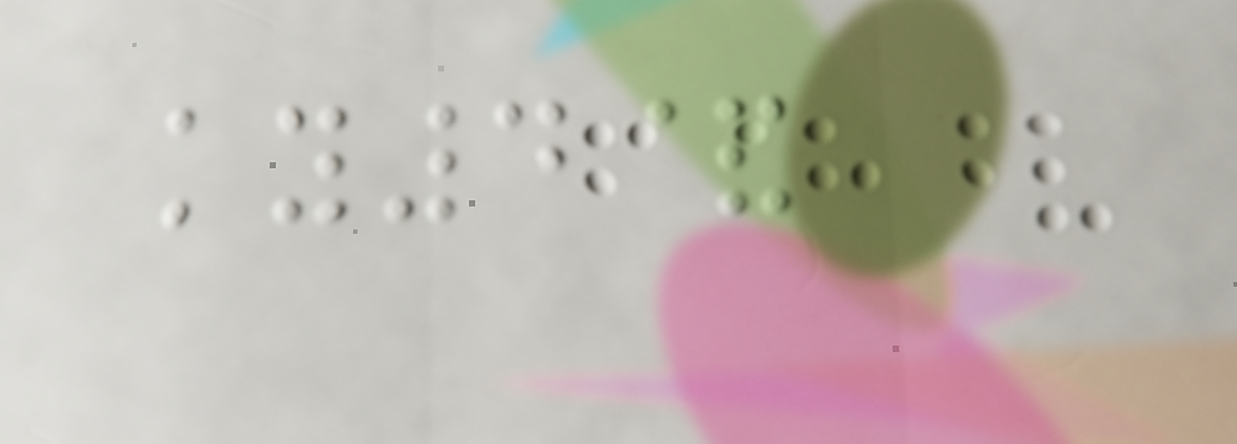ky4&
